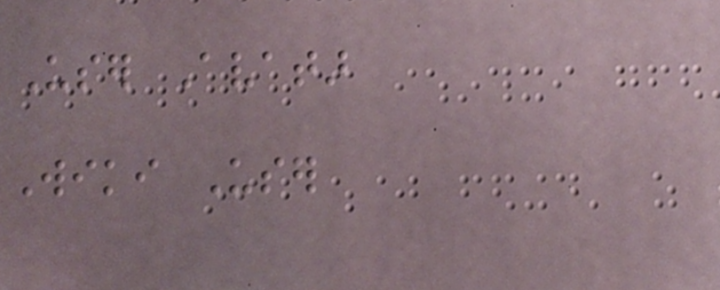User Avatar
Wiki User
